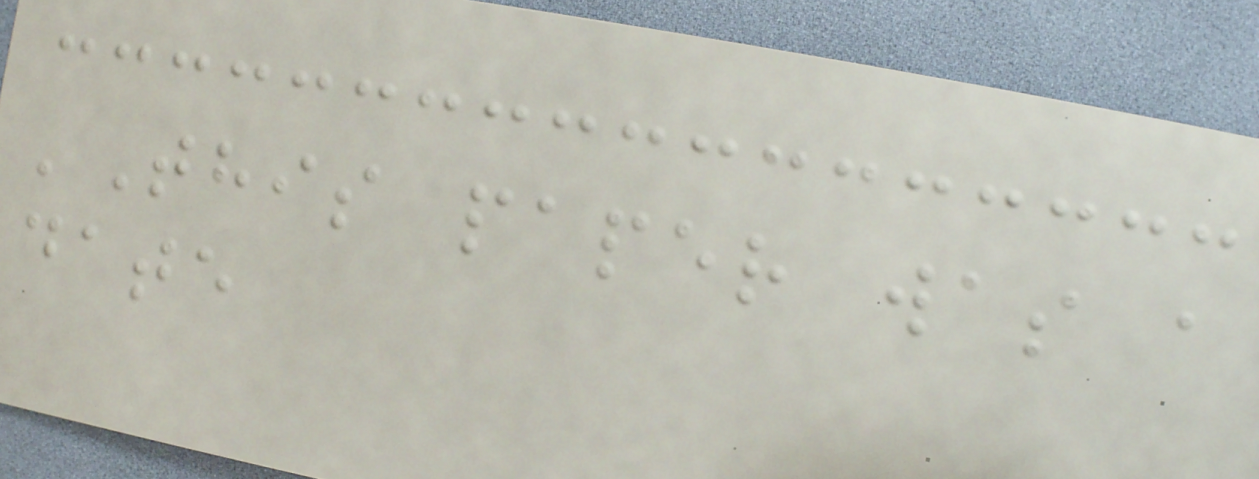'This paper was a
date
